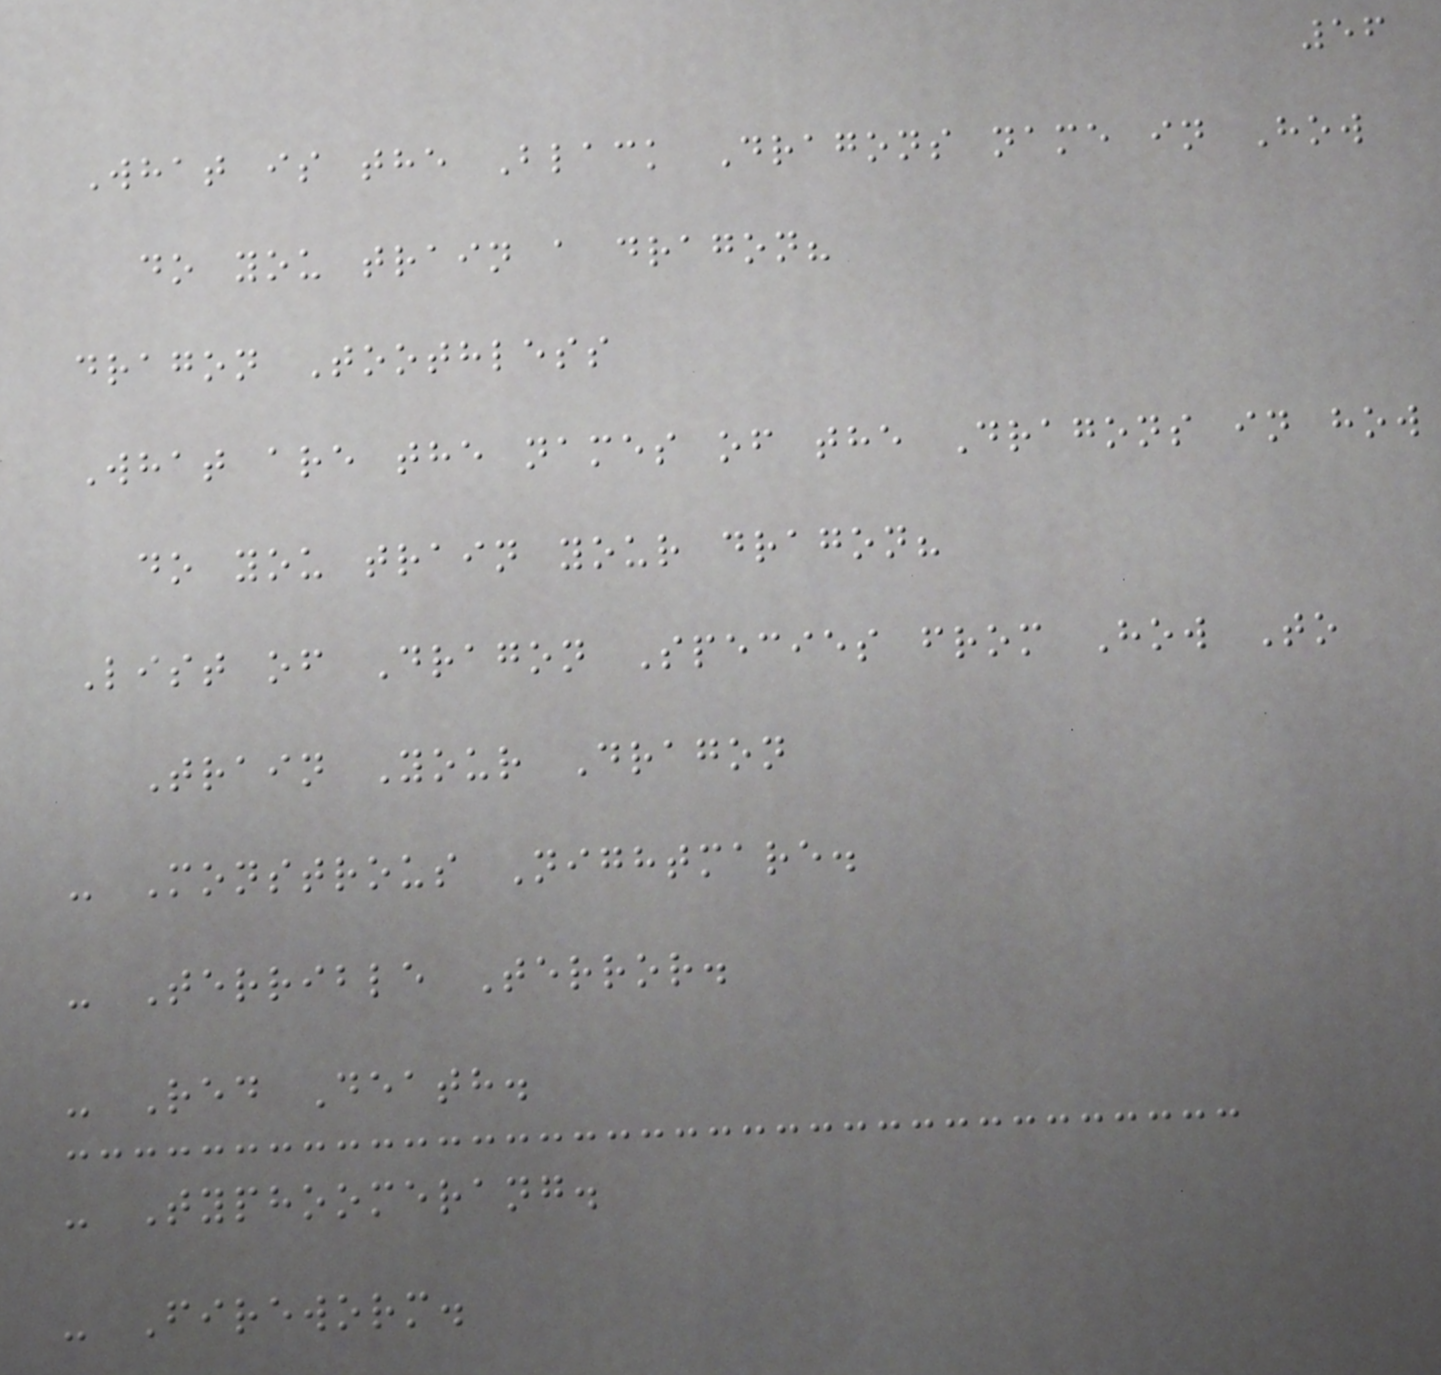56
What is the Black Dragons name in How
do you train a dragon?
dragon Toothless
What are the names of the Dragons in how
do you train your dragon?
List of Dragon Species from How To
Train Your Dragon
- Monstrous Nightmare.
- Terrible Terror.
- Red Death.
- Typhoomerang.
- Fireworm.
